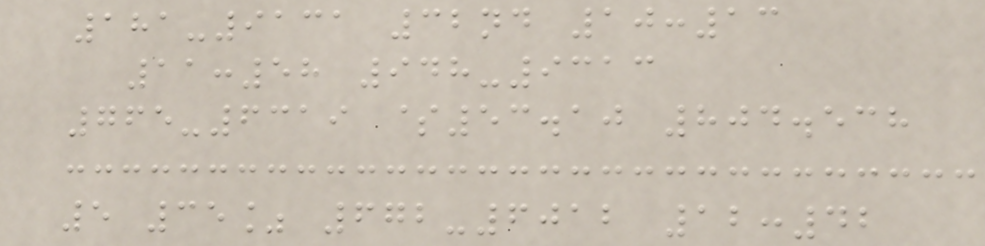181-9131 32nd 10:13
11:58 948-9313
765-6319 $53.10 804.538
5 35% 672-6012 12:42
